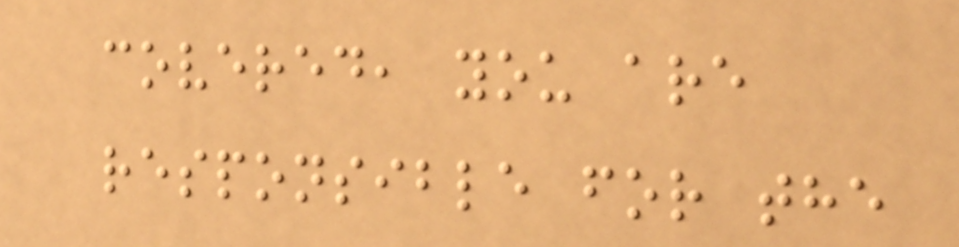covered, you are
responsible for the
